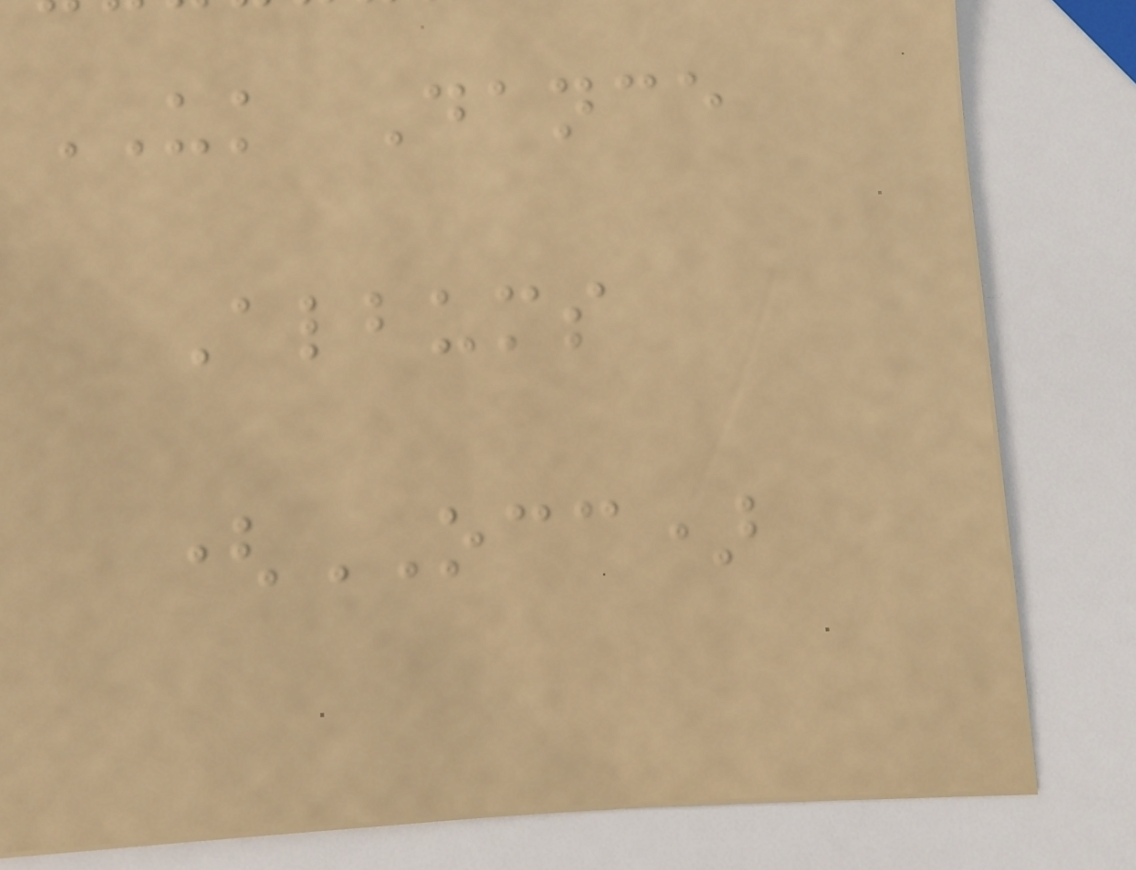UK Dance
Albums
(OCC)
